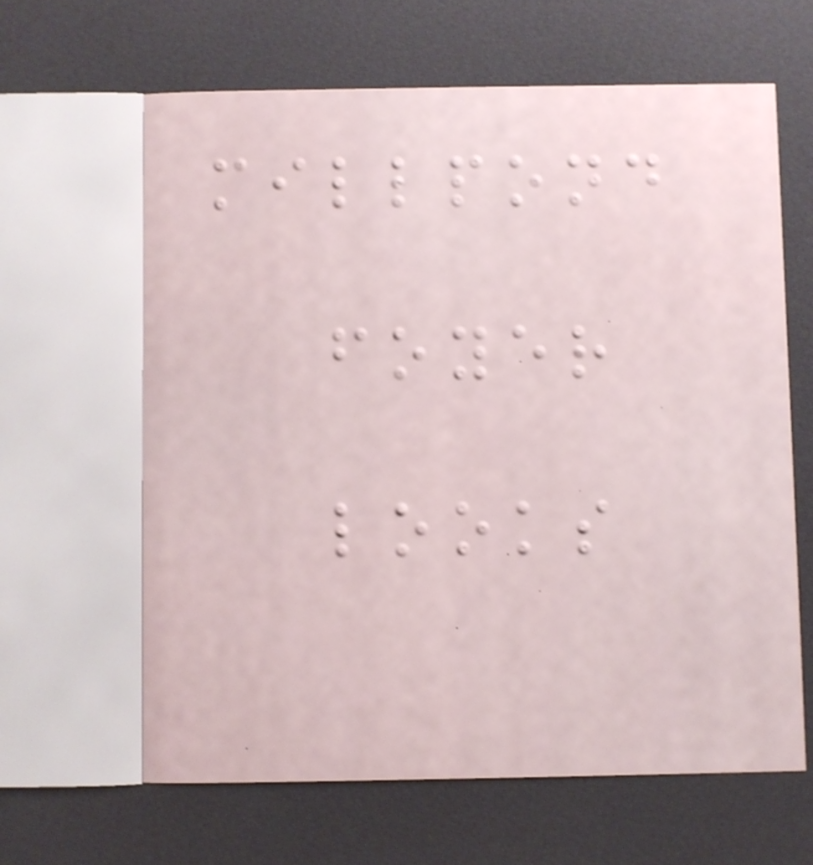millpond
foyer
looks
